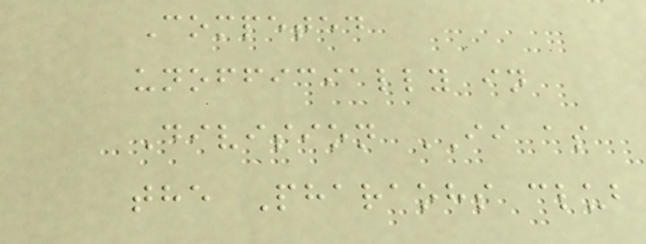Competed
unofficially in
Division II as
the Pharaohs club
